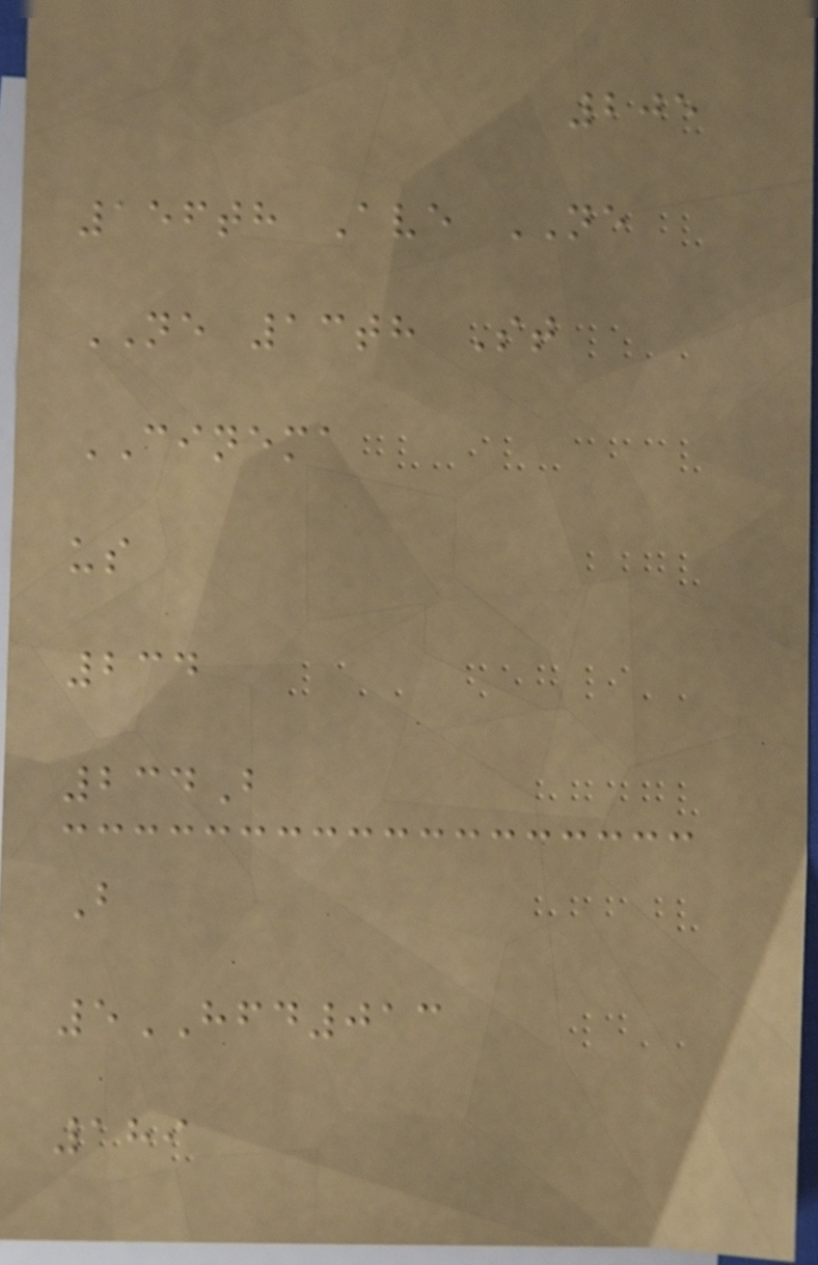205
156th Ave NE
NE 13th St
CINEMA
us
234
234B
B
5HFD013
189
